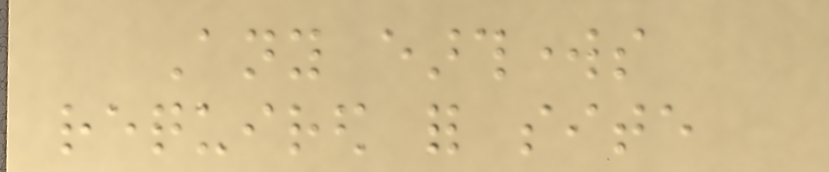Any earthworks
required for site
